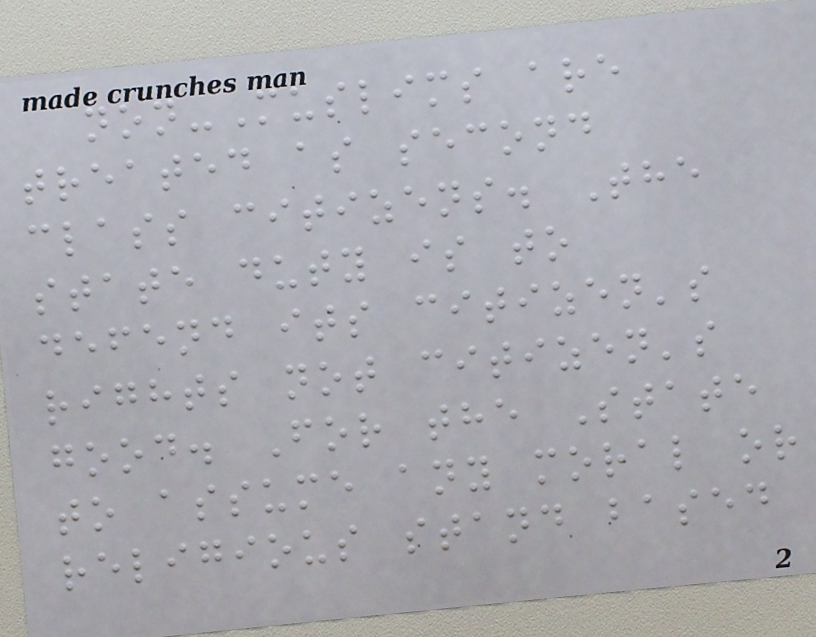non-Muslims are
treated as second
class citizens. The
state duty is to
defend its citizen's
rights not citizen's
good. For the State
to assume any moral or
religious stand based
